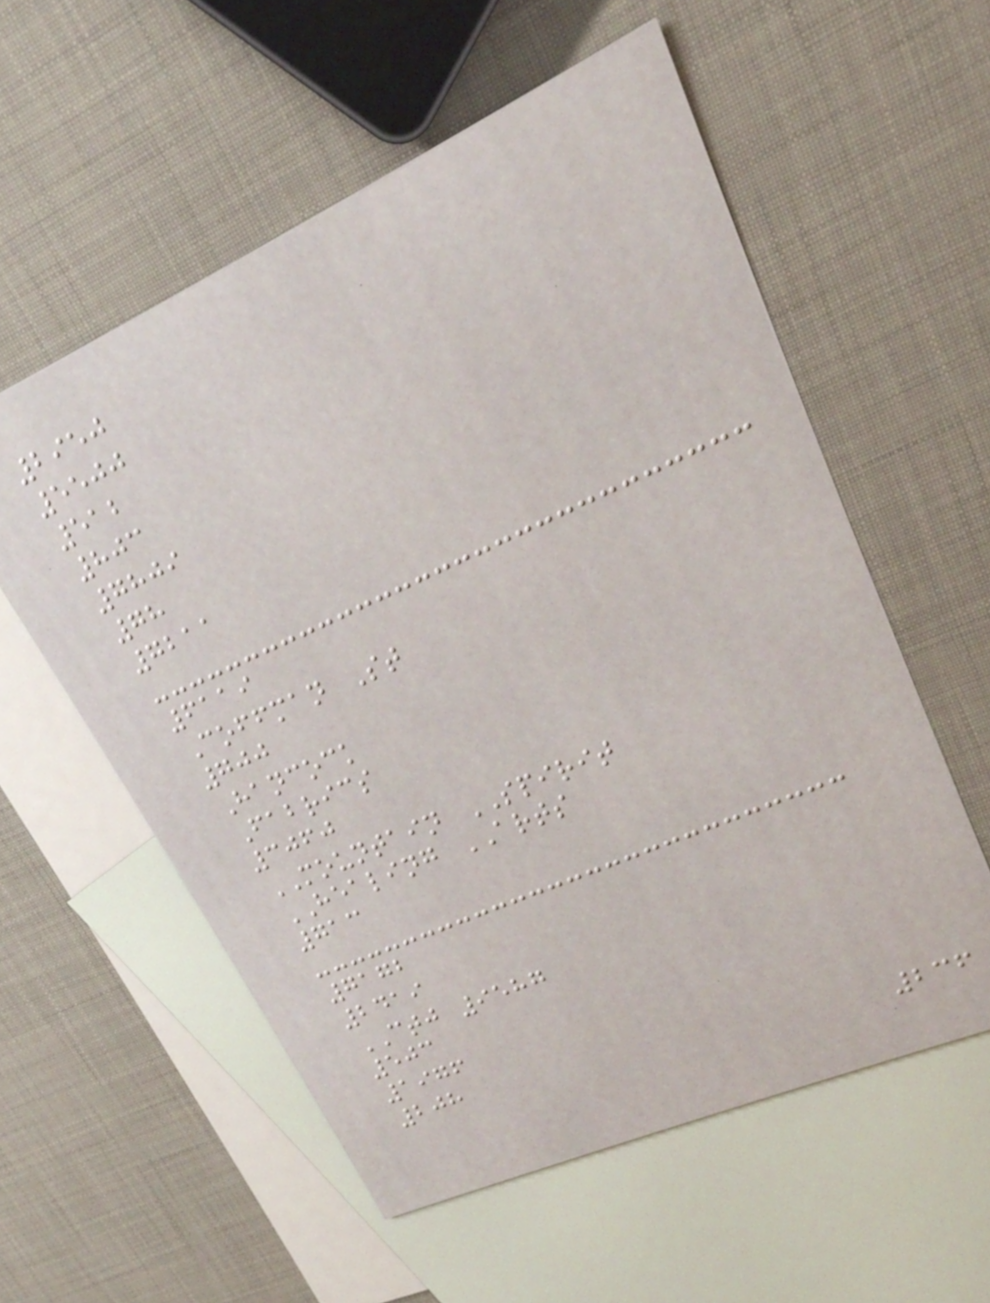2950
5500
512
803
7809
78
7211
6119
Coffman St
700
Hancock
Fabrics
3060
MOUNTAIN SPIRIT
HEALING ARTS
713
7172
2419
CTJ 9587
503
1976
208
236
